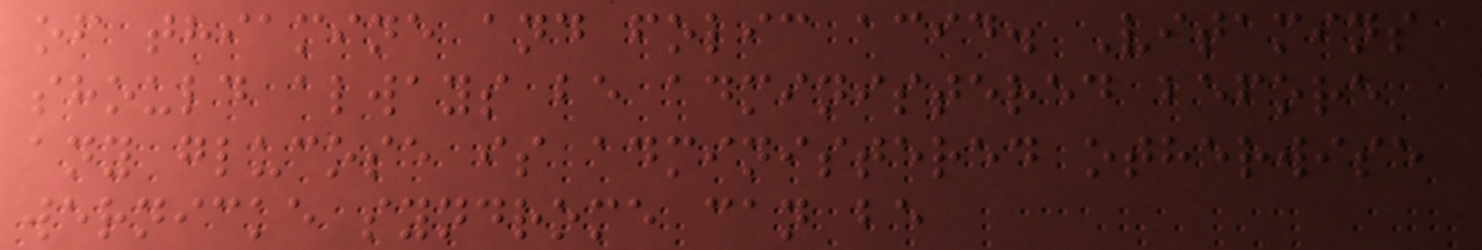of thiamine and folic acid. Vitamins
should always be administered before
any glucose is administered otherwise
wernicke syndrome can be
